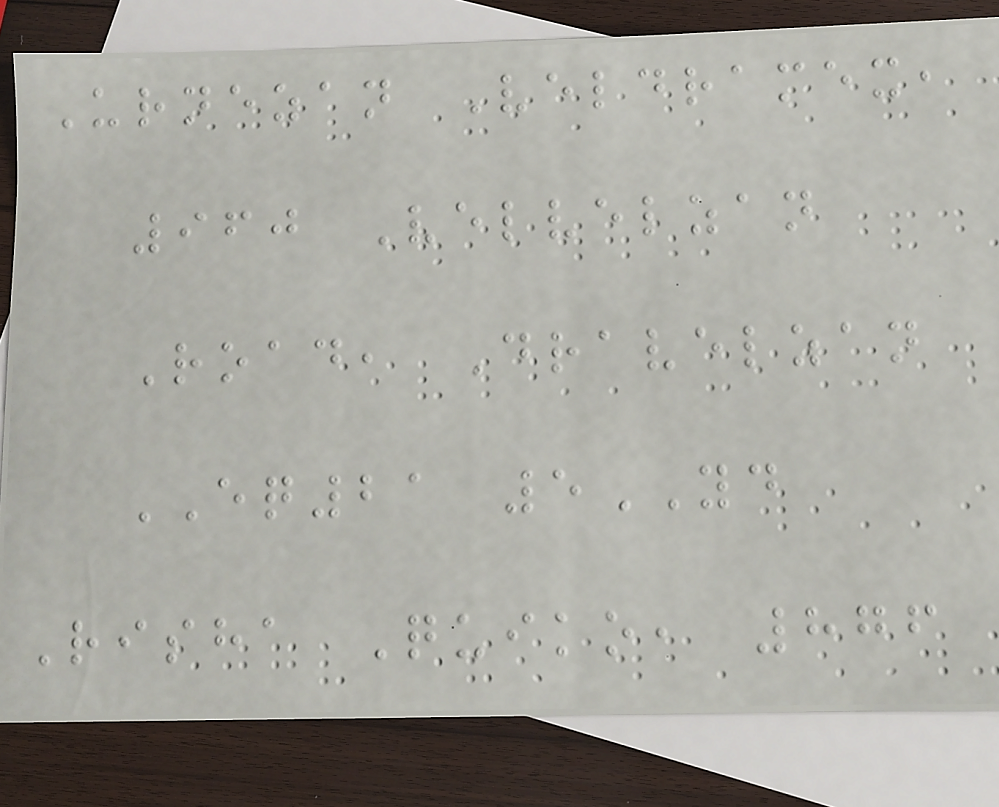Urnezan Veldramex,
960 Velvelzan
Road, Dravelzan
EQ21 5YD
Risha Quiko, 876
